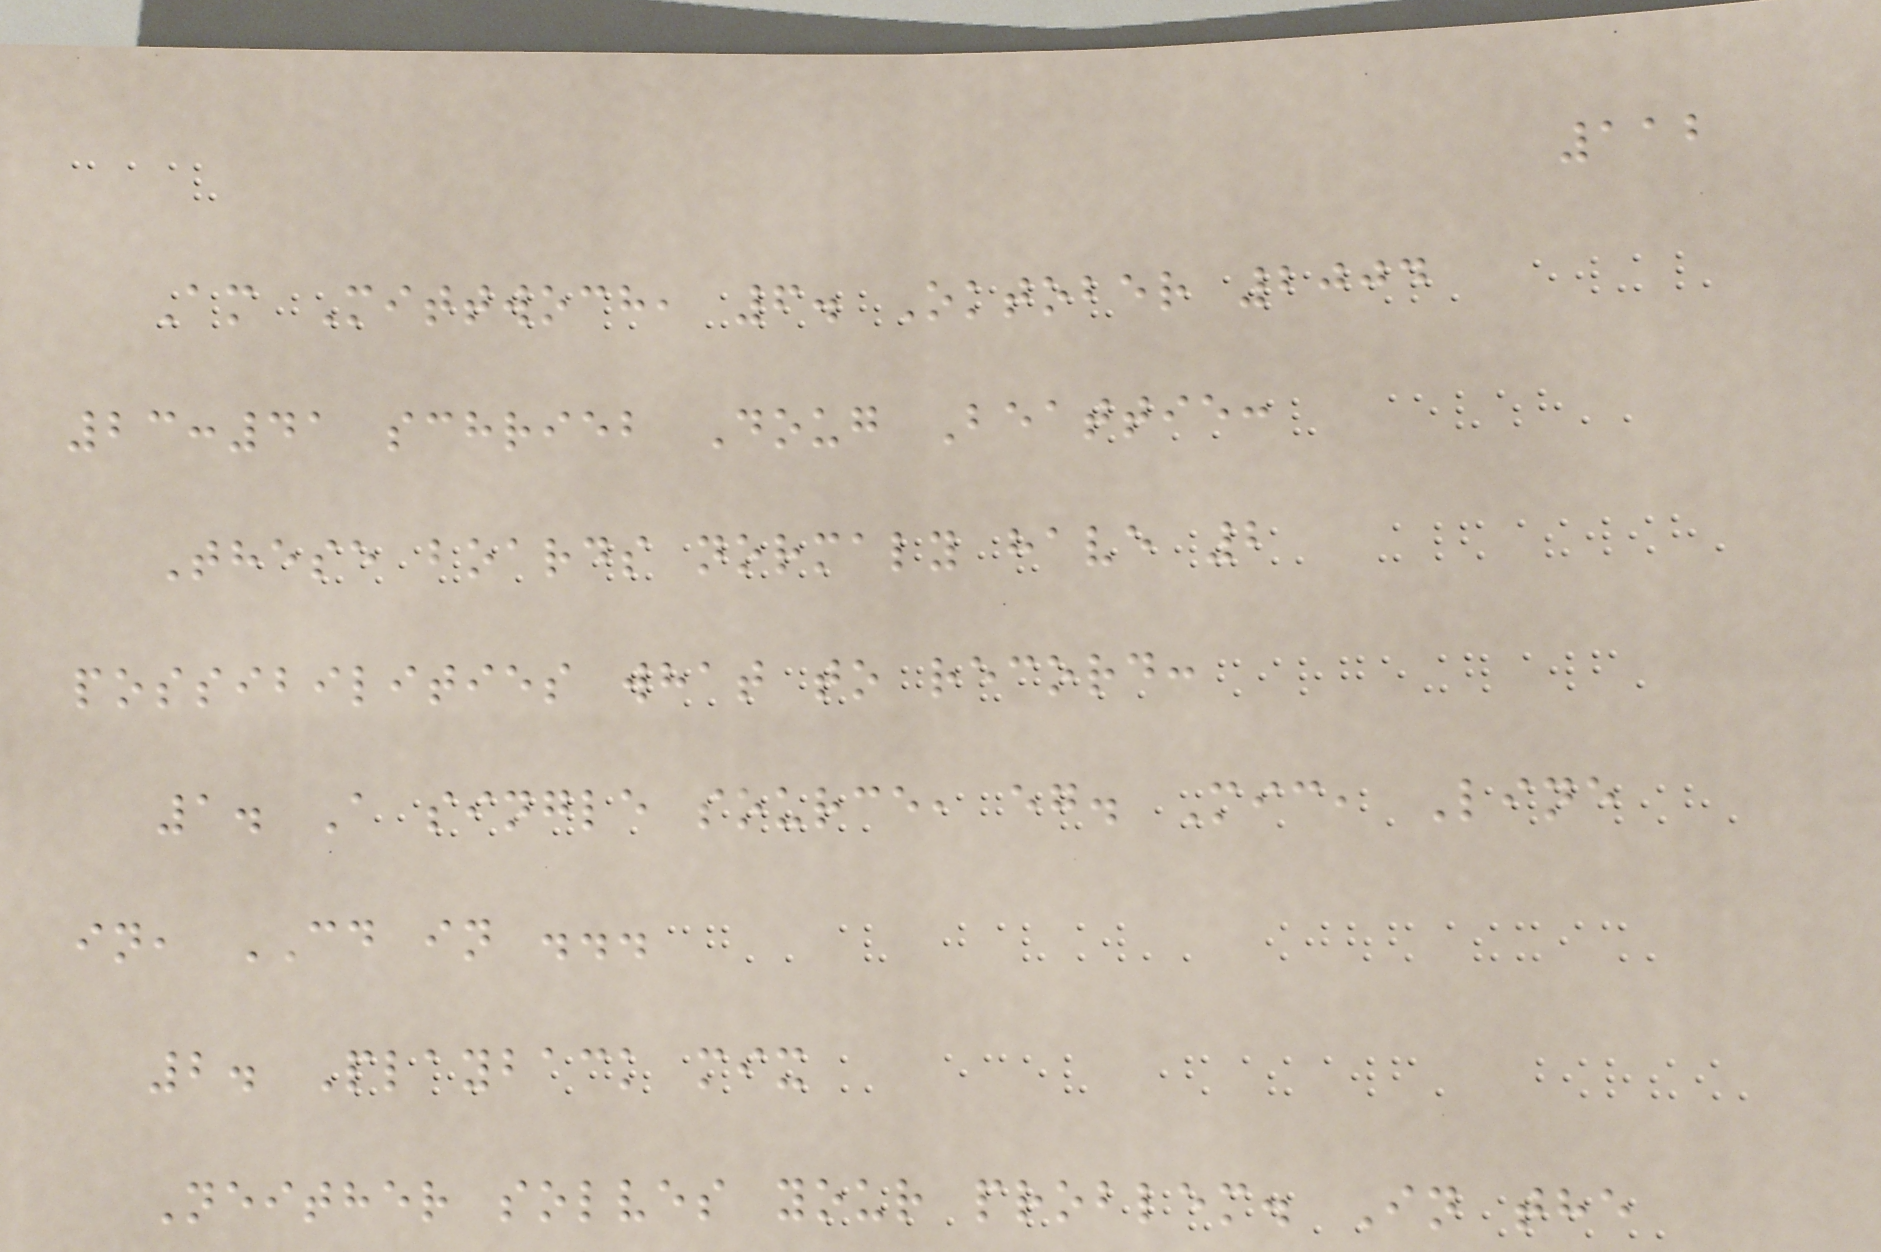112
Am Mittwoch, 6. Oktober 2004
23:41 schrieb Doug Beattie:
These boards normaly have 2
possibilities what to record:
1. A single source, eg. Mic, Line
in, CD in ...
2. Playback mix
Neither solves your problem. In the
